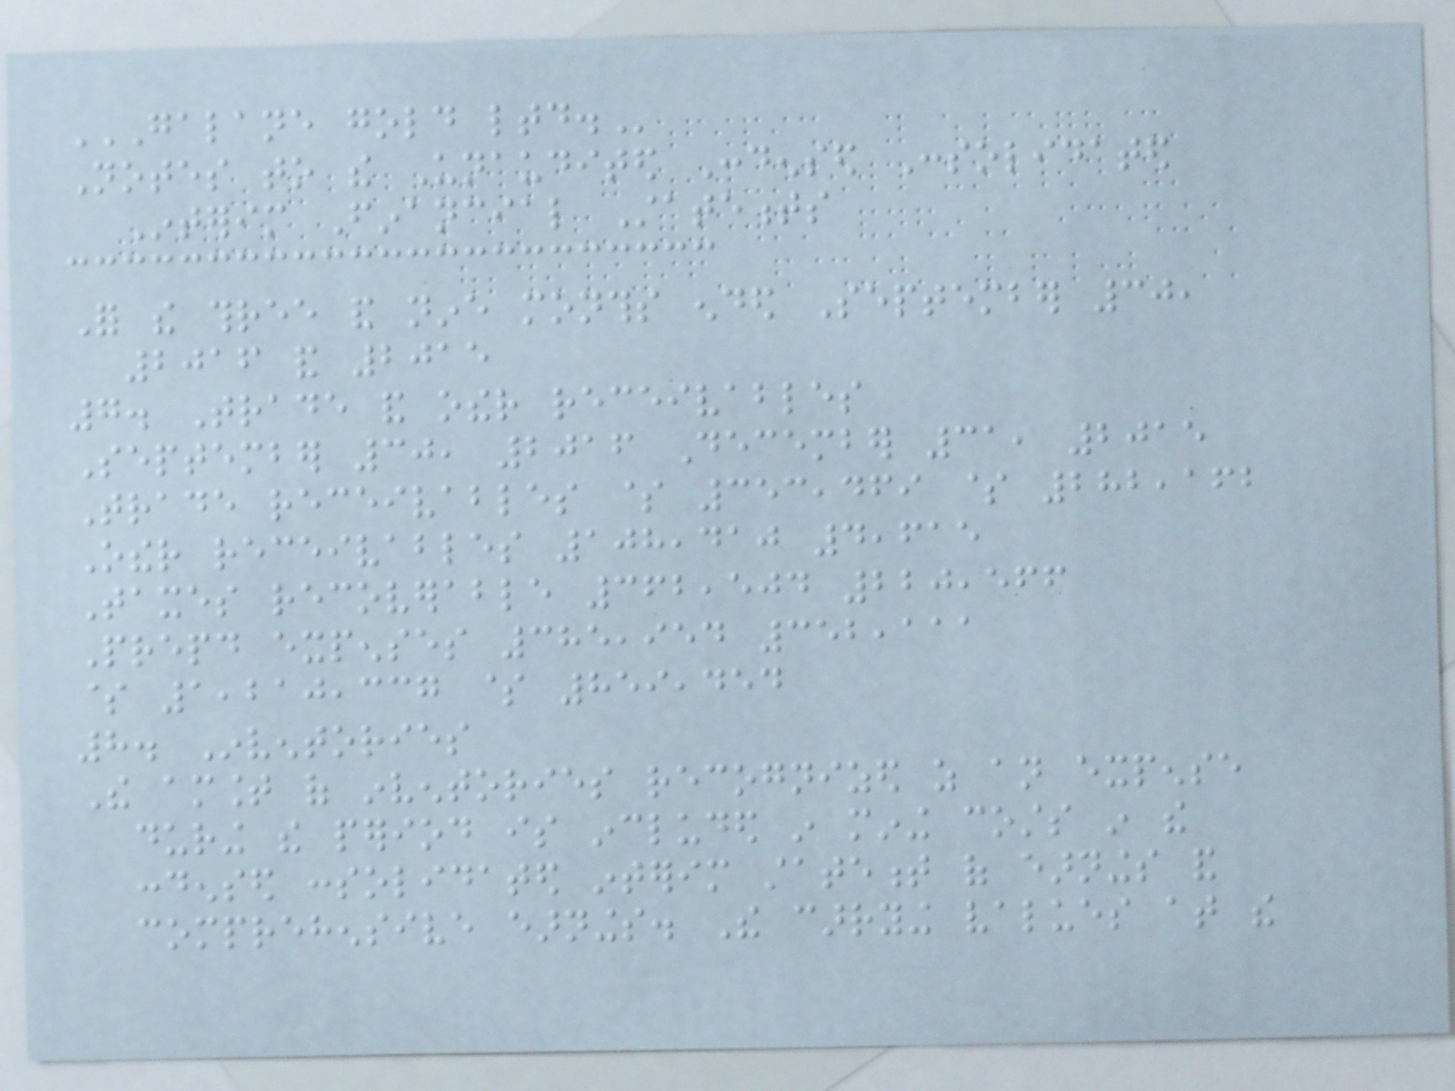GALANE GOLD LTD.
Notes to the Unaudited Condensed Consolidated
Interim Financial Statements
For the three and nine months ended September 30,
2016 and 2015
7. Trade and other receivables
September 30, 2016 December 31, 2015
Trade receivables $ 353,469 $ 282,162
Other receivables 108,410 4,615
Taxes recoverable 362,504 220,566
Prepaid expenses 385,954 352,111
$ 1,210,337 $ 859,454
8. Inventories
The amount of inventories recognized as an expense
during the period is included in mining costs in the
condensed consolidated interim statement of earnings and
comprehensive earnings. The carrying values at the
